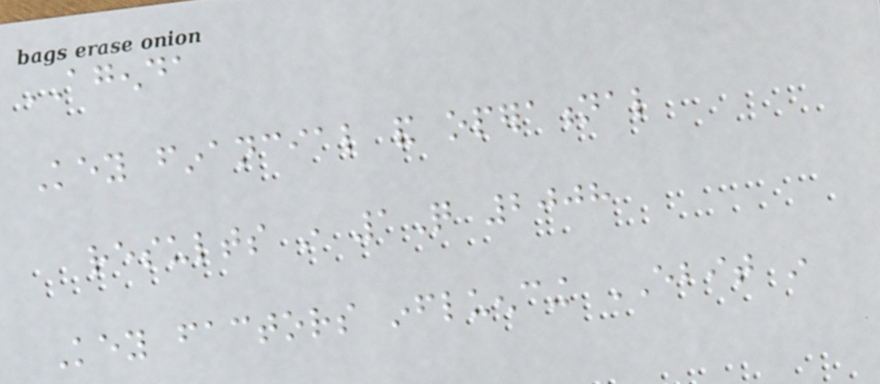AGENDA
Key financial and operational
results in 1Q 2008
Key factors influencing EBIT in
